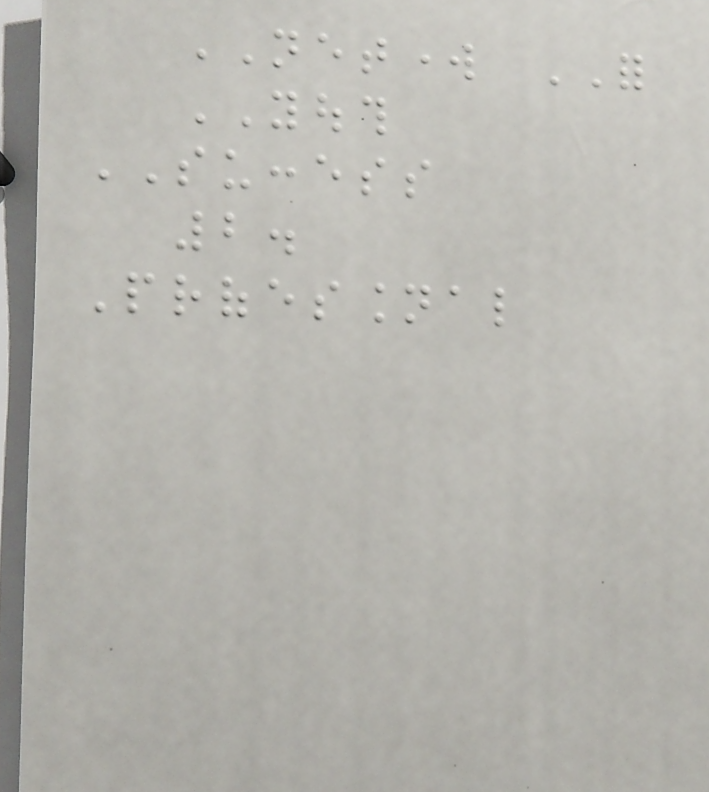NETWORK FOR
YOUTH
SUCCESS
2.
Professional
